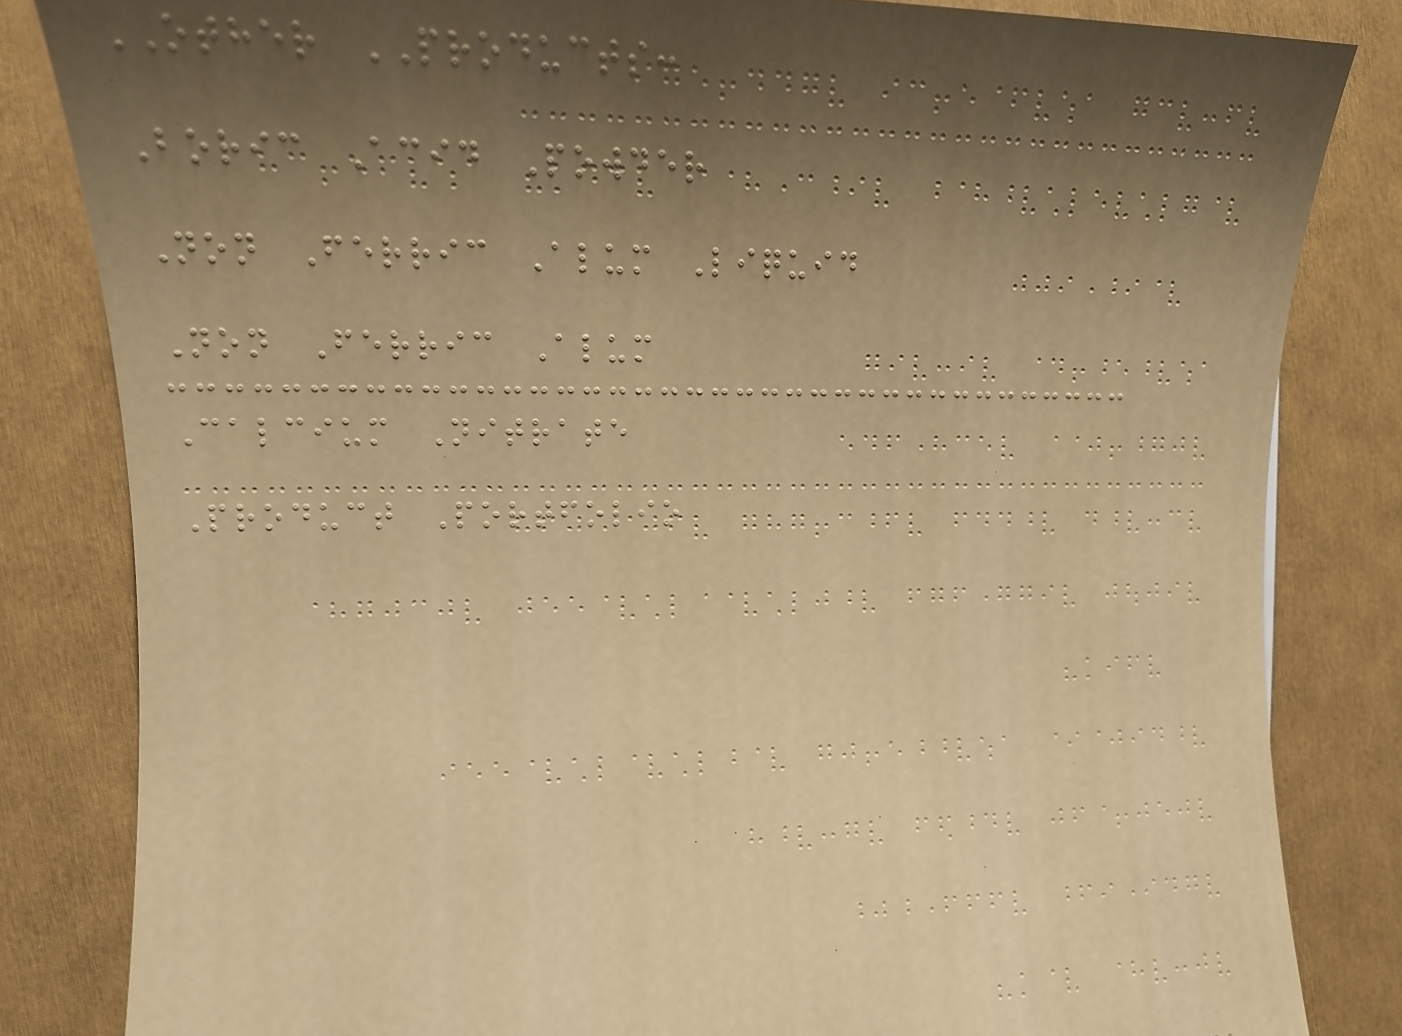OTHER PRODUCTS:
Boric Acid Powder
Non Ferric Alum Liquid
Non Ferric Alum
Calcium Nitrate
Product Portfolio
